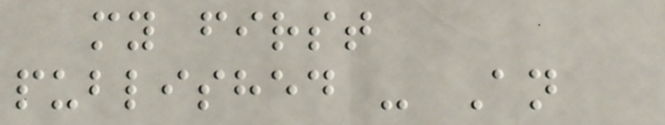my first
published - An
